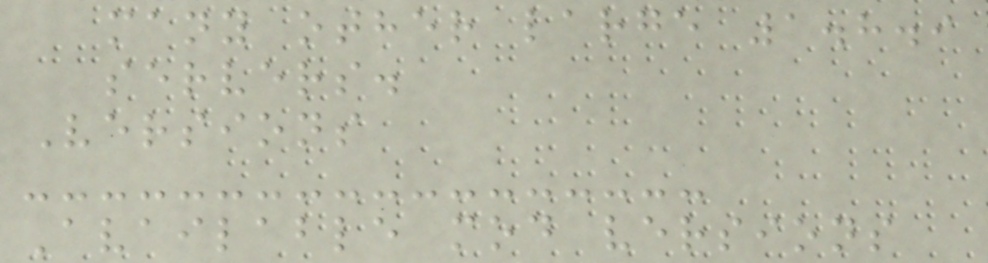many other large 1.8.9
servers.
Versions
Available mod versions
